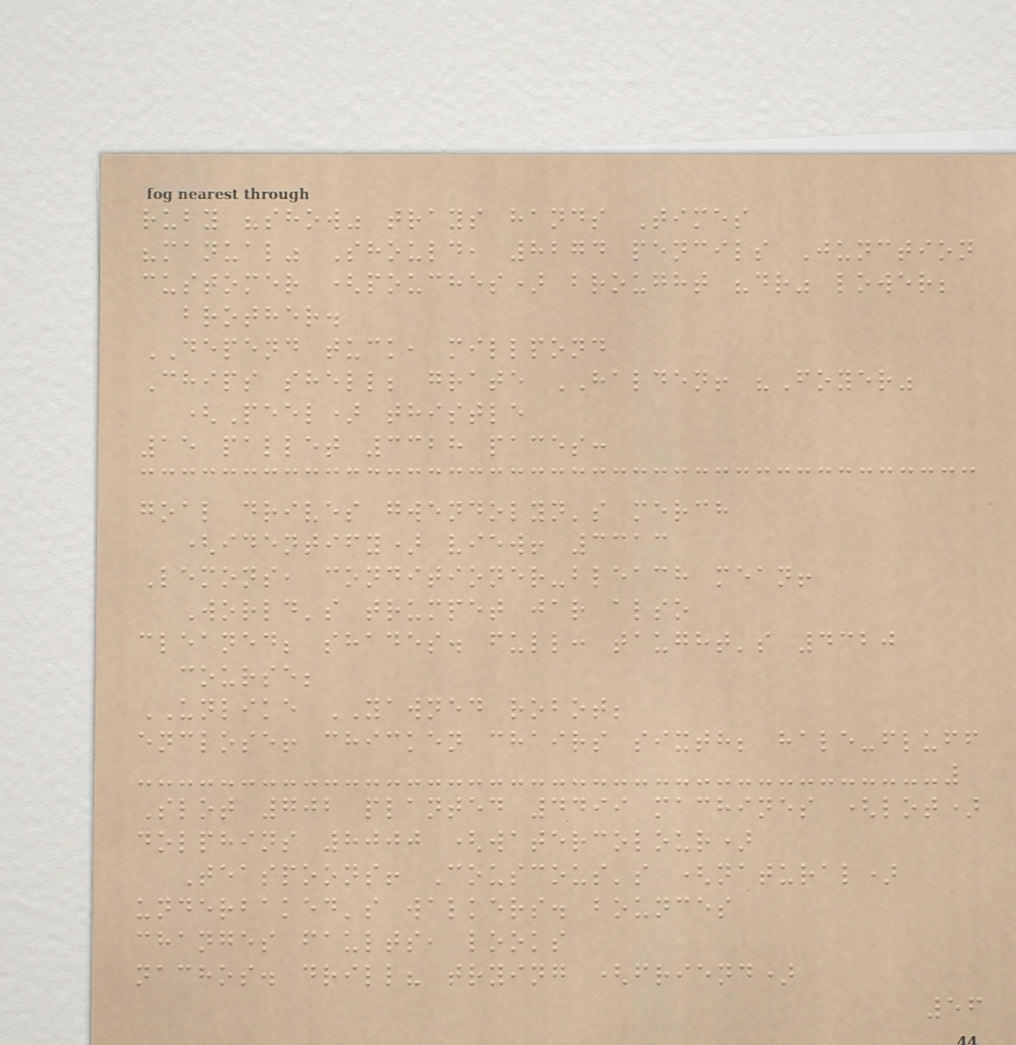ruby "show" trays hands Times
"manual" Should, 8274 pencils Junction
customer (pouches) brought "dr" lower;
brother.
DEPEND tuck, millpond
Chips shell; grate HALDEN! "Foyer"
(Peel) thistle
15 pallet 3328 paces:
goal drives gwendolyn's merch
(identify) view! 3313
Lemons, conditioner-bleach mean!
World's trumpet jar also
cleaned; shades. full: taught's 4320
course;
UNLIKE YAWNED robot;
enclose! chicken chairs sixth; hale-fluff
Slot 702 planted 4499 machines (lot)
dolphins 8000 (watercolour)
Teaspoons! Couscous's (natural)
underbaked's walkers. bounces
changes faults, looks
nachos. drill? trying (friend)
56
